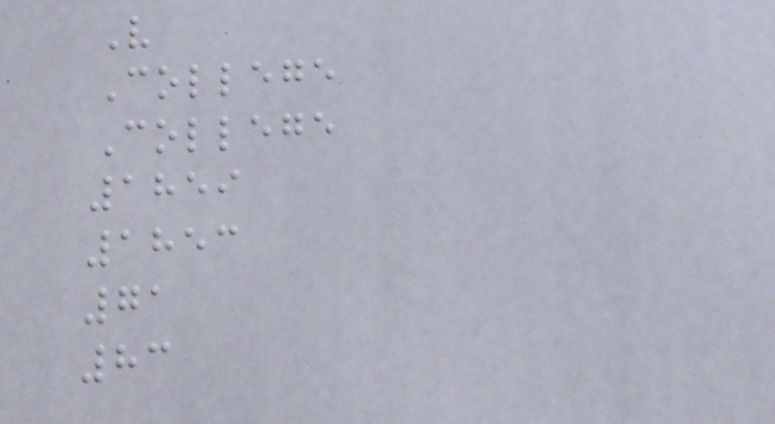V
College
College
1859
1853
71
83
